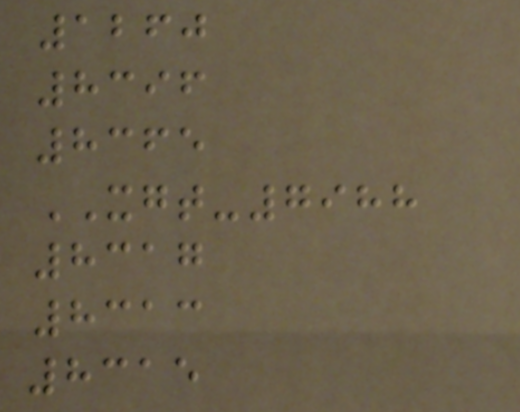1260
8396
8365
XGT-7988
8317
8313
8315
